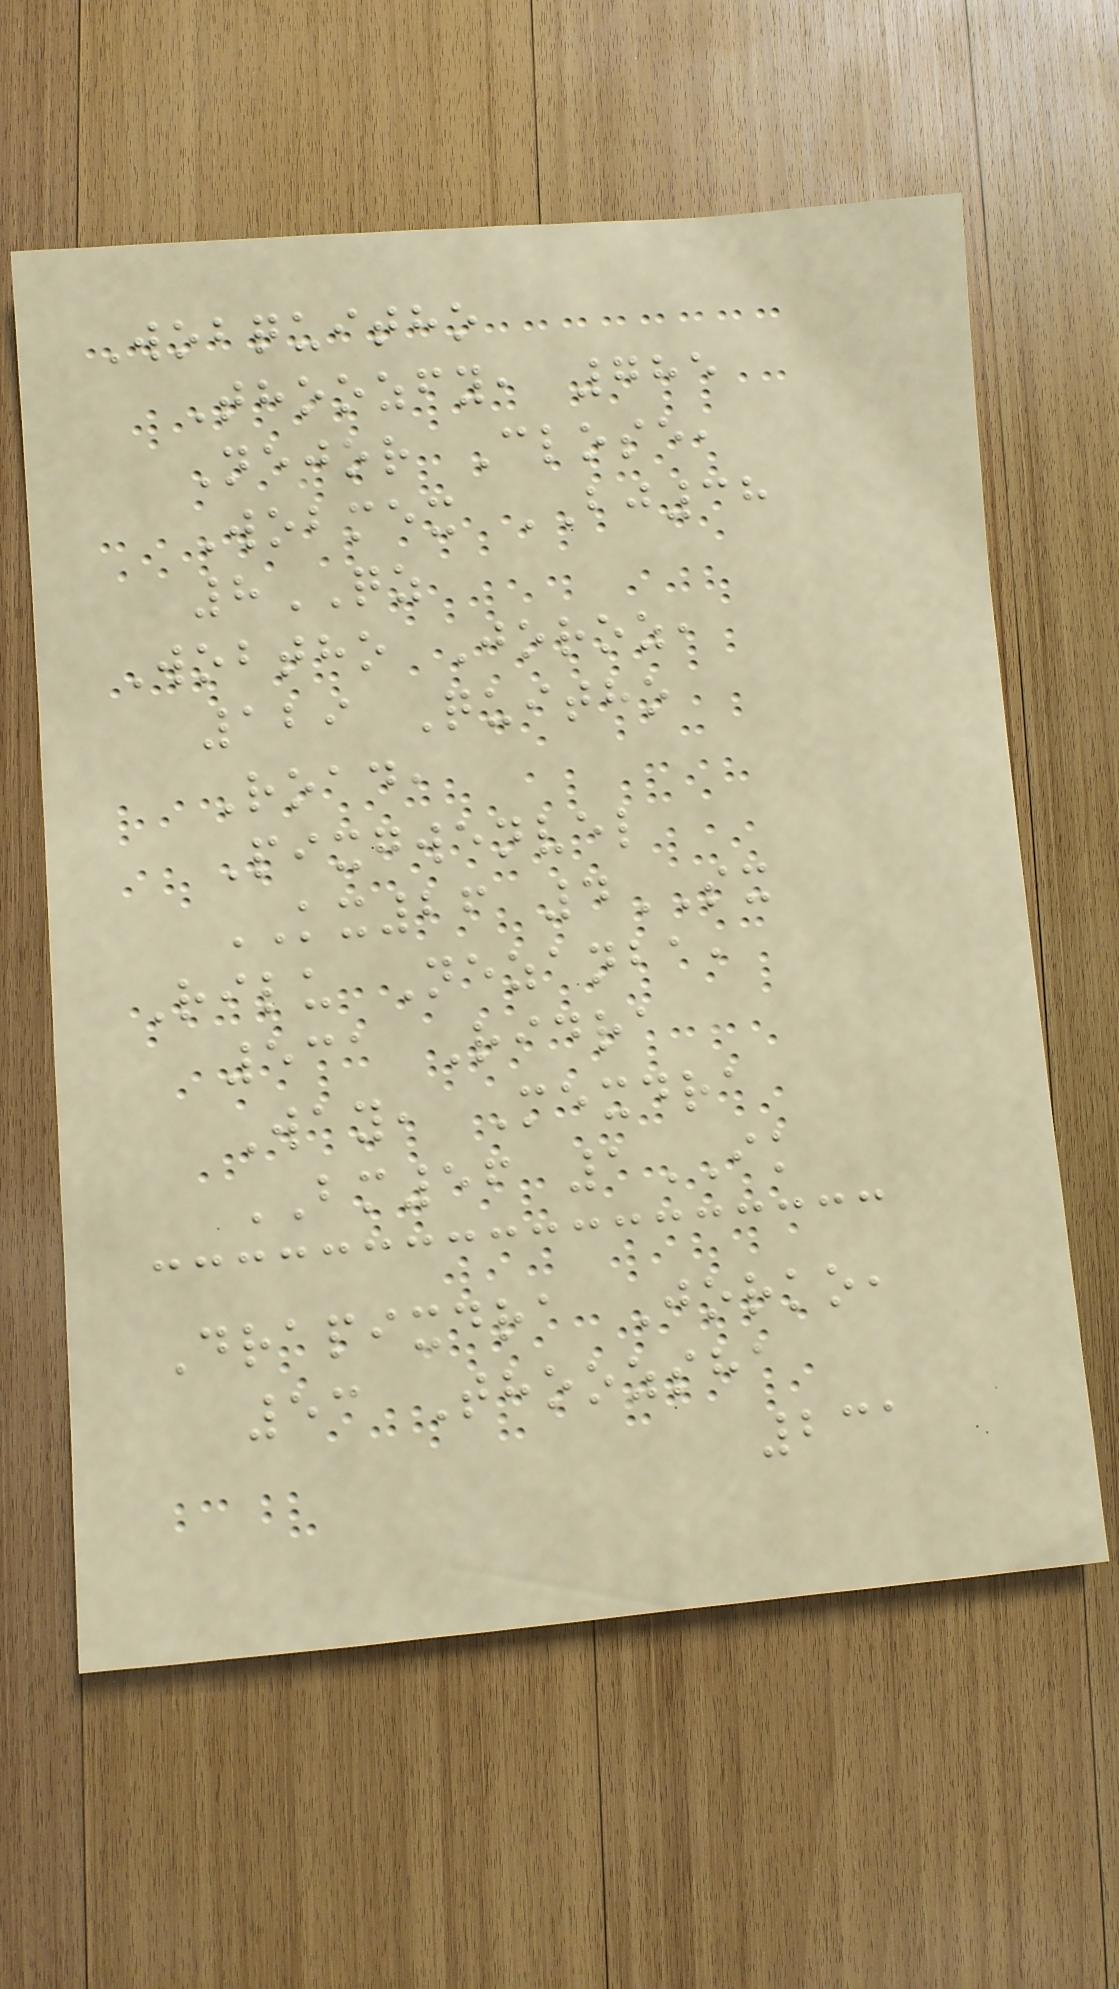Wobquitho
Thoozfy, 785
Nejor Close,
Wobmex BJ38
8QZ
Wobtho Joroz,
129 Quitho
Road,
Pixgwenvel
KX26 4SX
Rilu Nezanba,
531 Ridra
Way, Mexdra
BM56 1IK
Drapixdra Jorko,
53 Thoozsha
231
